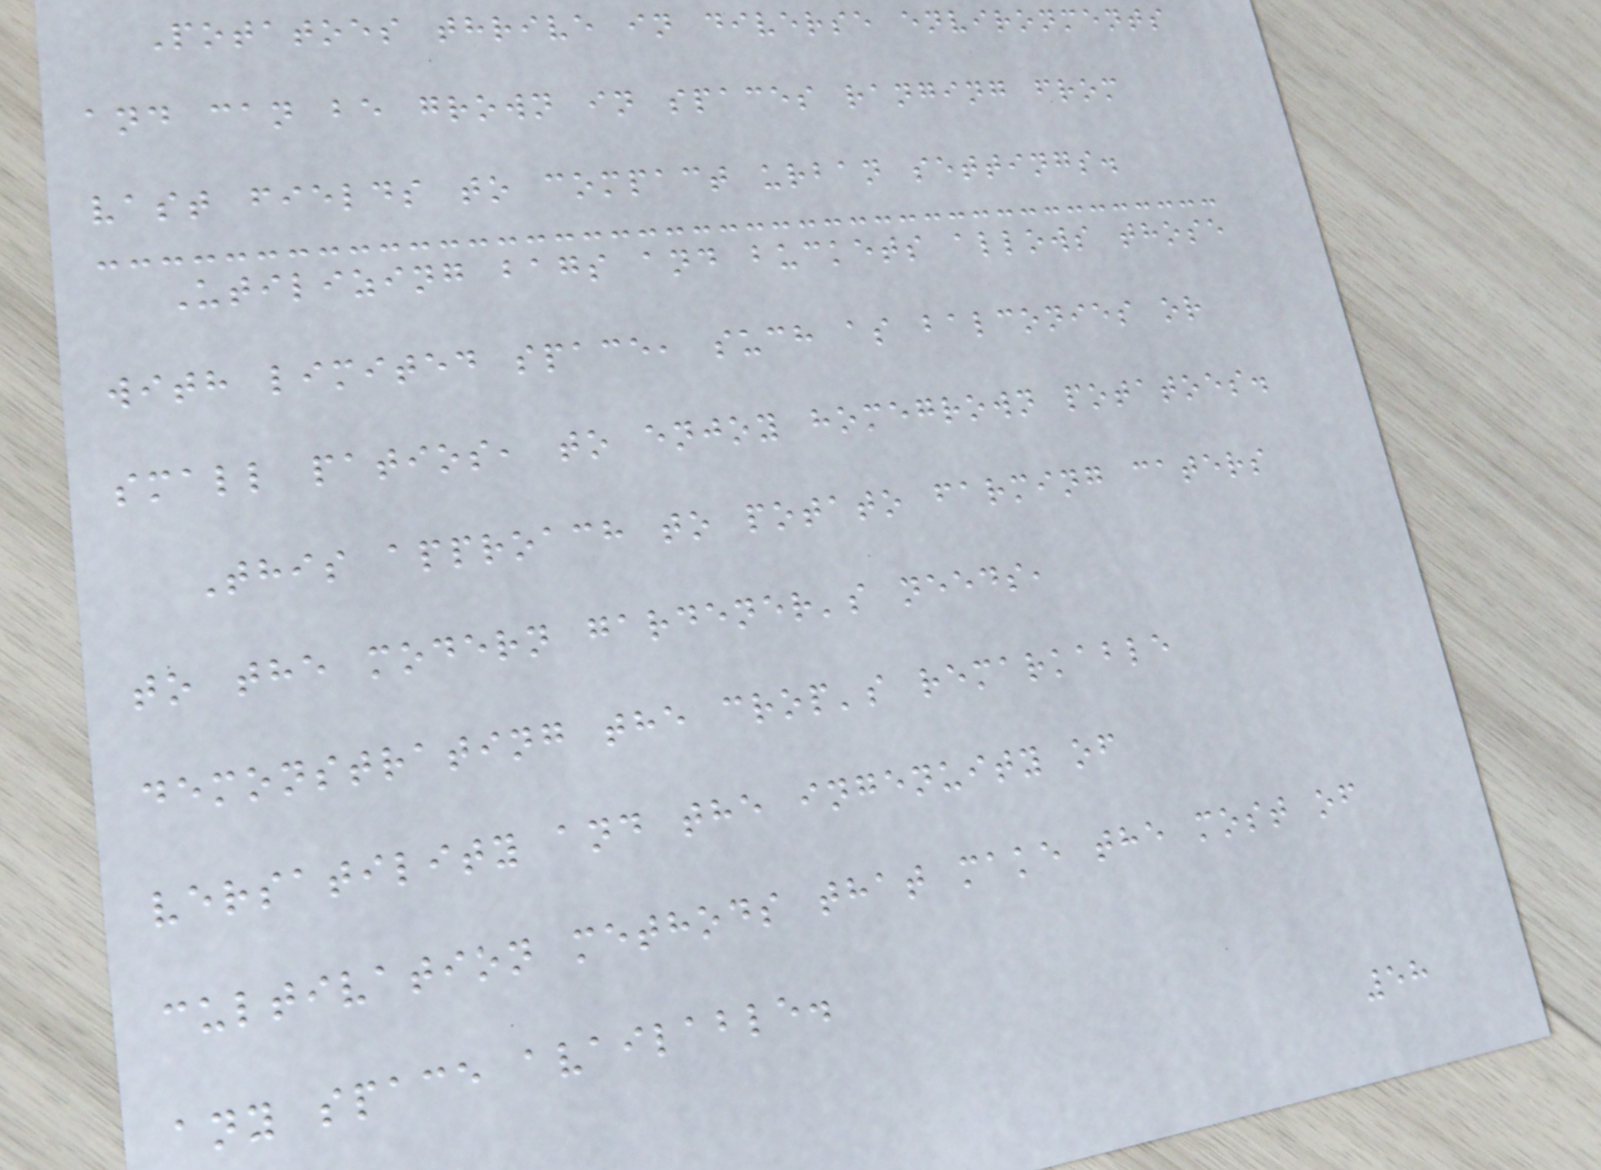Potatoes thrive in diverse environments
and can be grown in spaces ranging from
vast fields to compact urban settings.
Utilizing bags and buckets allows those
with limited space, such as balconies or
small patios, to enjoy homegrown potatoes.
This approach to potato farming caters
to the modern gardener's needs,
demonstrating the crop's remarkable
versatility and the ingenuity of
cultivation methods that make the most of
any space available.
58
